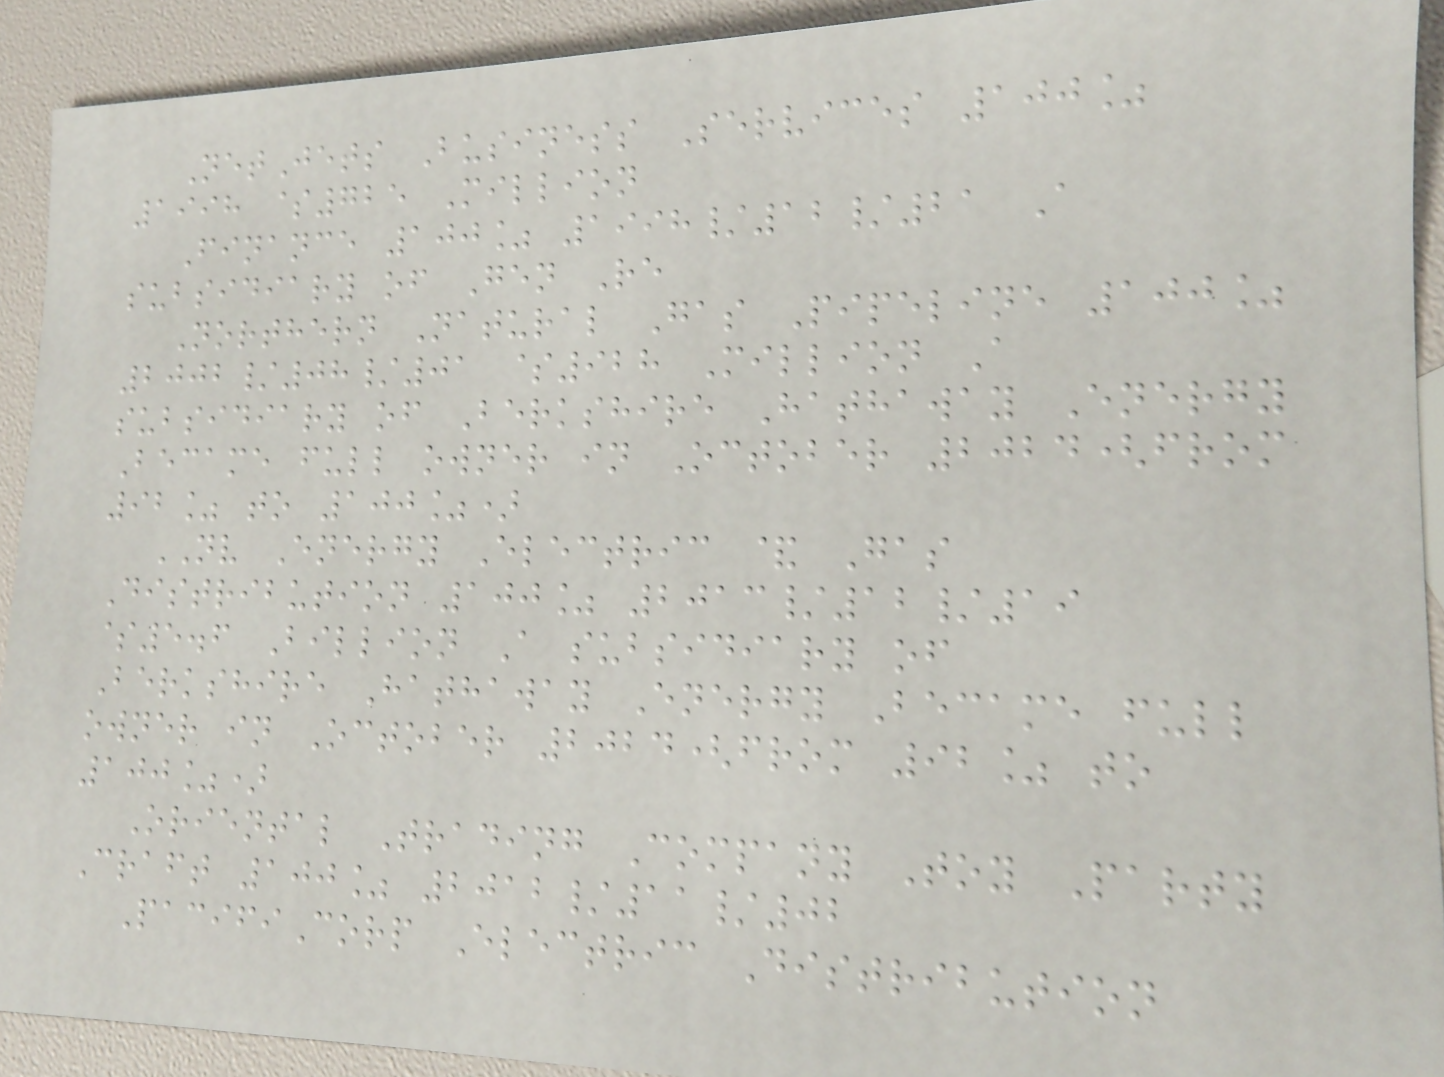NetJets Business Services 100%
1998 $725 Million
Finance 100% 1998/12/21 A
subsidiary of Gen Re
Northern Natural Gas Pipeline 100%
2002/08/01 $928 Million A
subsidiary of Berkshire Hathaway Energy
Became full owner in October 2024(from
92% to 100%)
NV Energy Electric & Gas
Distribution 100% 2013/12/19
$5.6 Billion A subsidiary of
Berkshire Hathaway Energy Became full
owner in October 2024(from 92% to
100%)
Oriental Trading Company Toy Party
Craft 100% 2012/11/02
PacifiCorp Electric Distribution
